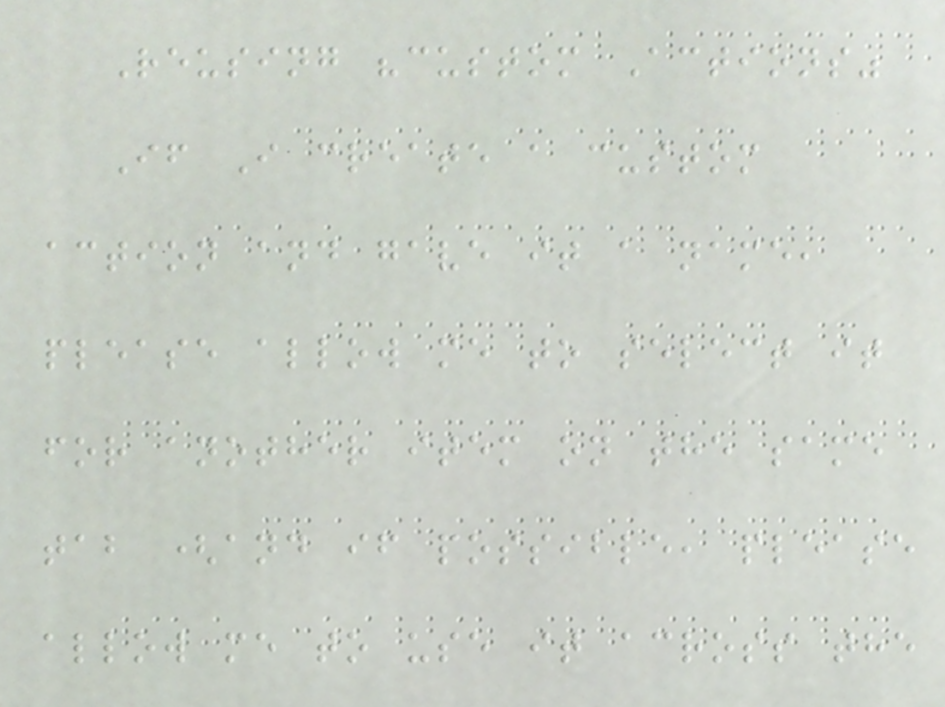Reusing "custom Actions"
If I create a custom
action and gave it a name,
please allow me to select it
for another item on the same
tab (and if possible, please
allow me to use it across the
